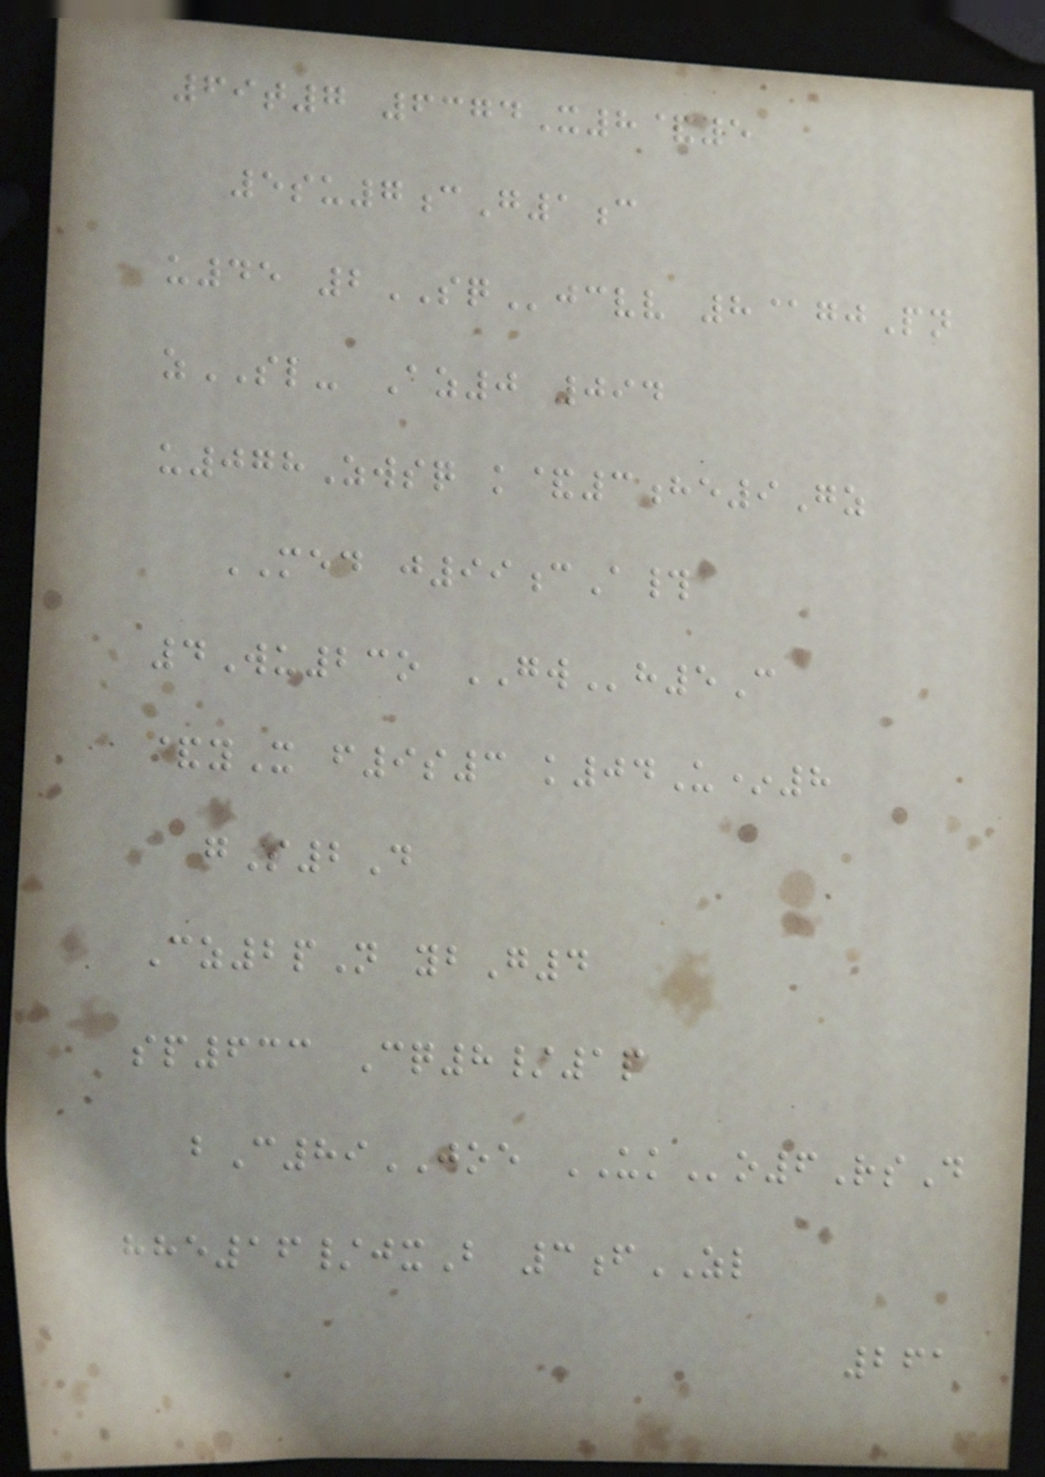69t7 6374X8&5
5su7cG1c
u45 2SQjcvv 8@gjPn
zSL- Az0 094
u078Zwsq k&3he9Gz
MED j99cA#
4Wu23o GWh5C
&yX f9s3 k04U*8
gS2D
Cz2pN ybG4
sp633 Cq8/1p
bC89JOE UKo6RsD
hhe16/jxB 3fZL
261
